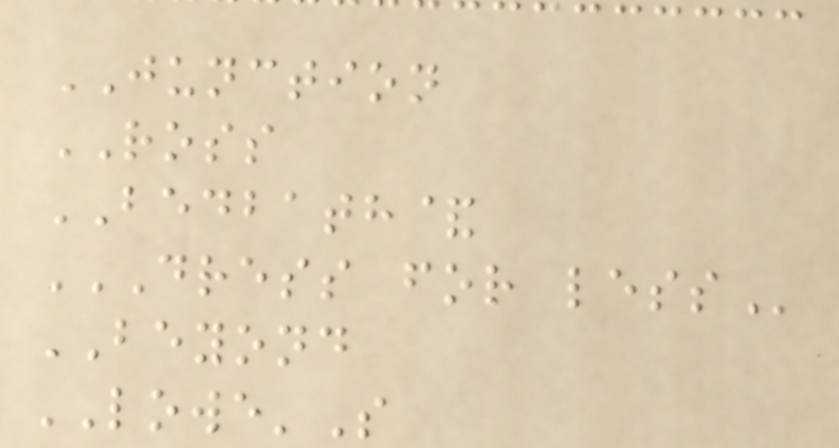JUNCTION
ROSS
BEDBATH&
DRESS FOR LESS
BEYOND
LOWE'S
